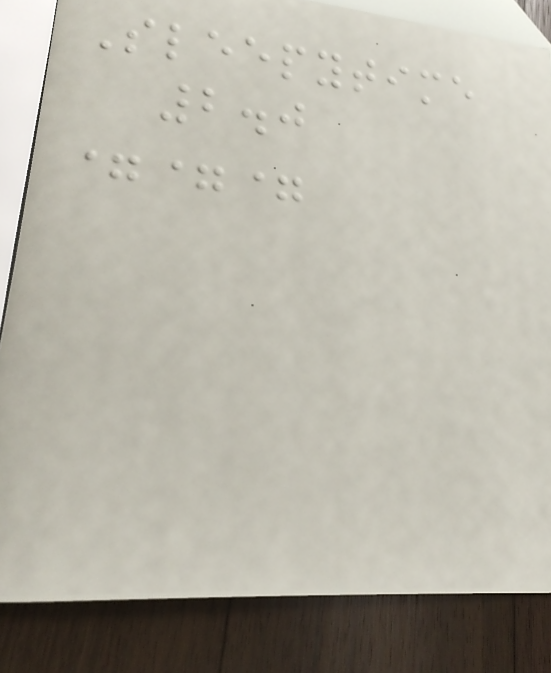Sleepytime
2.0
===
